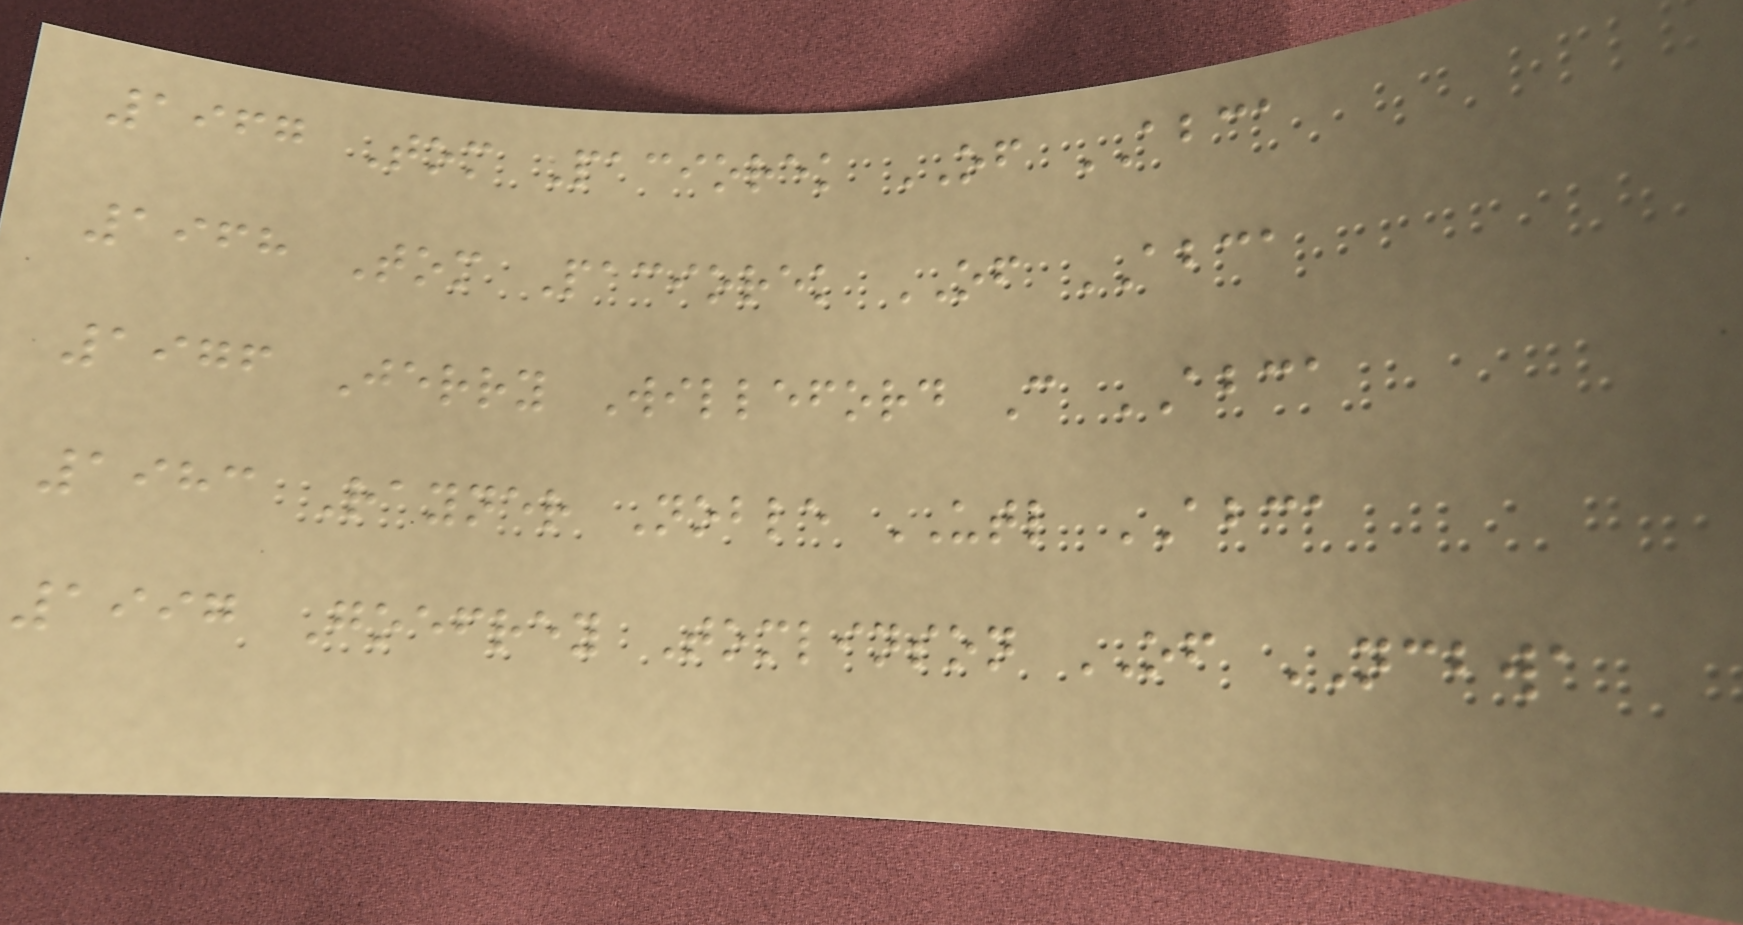1967 Tom Paciorek OF ABCA
1968 Tom Paciorek OF ABCA
1976 Jerry Willeford C ABCA
1983 Rayner Noble UTL ABCA
1997 Goefrey Tomlinson OF NCBWA
